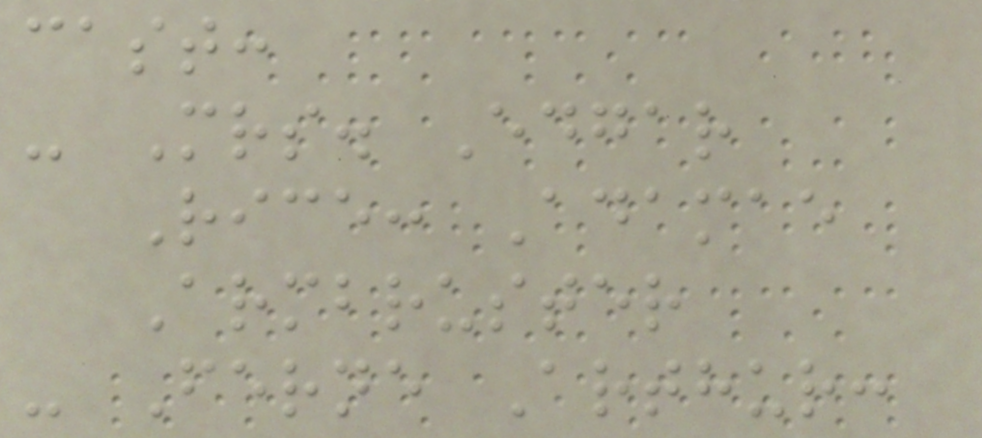cast:
- Mrs. Edgar
Rice: Adamae
Armbruster
- Ferne Arthur:
